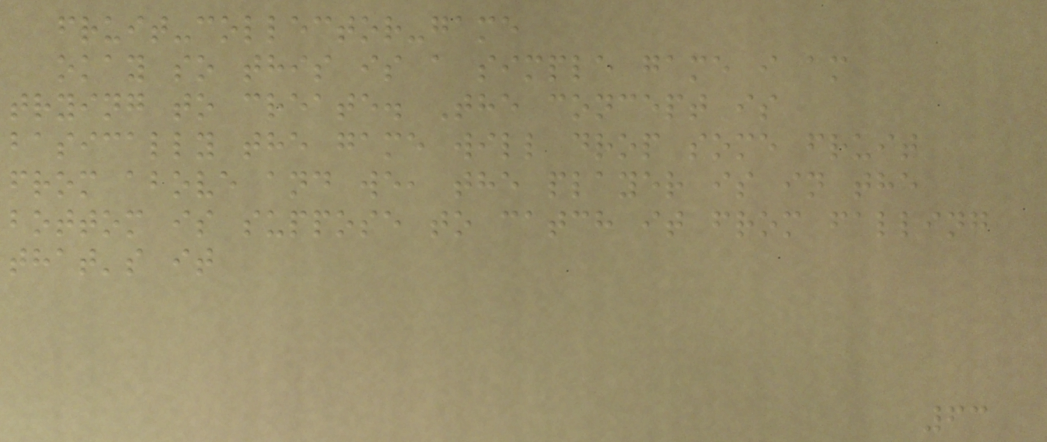fruit-collector-game
okay so this is a simple game i am
trying to create. The concept is
basically the game will drop some fruit
from above and we, the player is in the
bottom is suppose to catch it from falling
that's it
63
